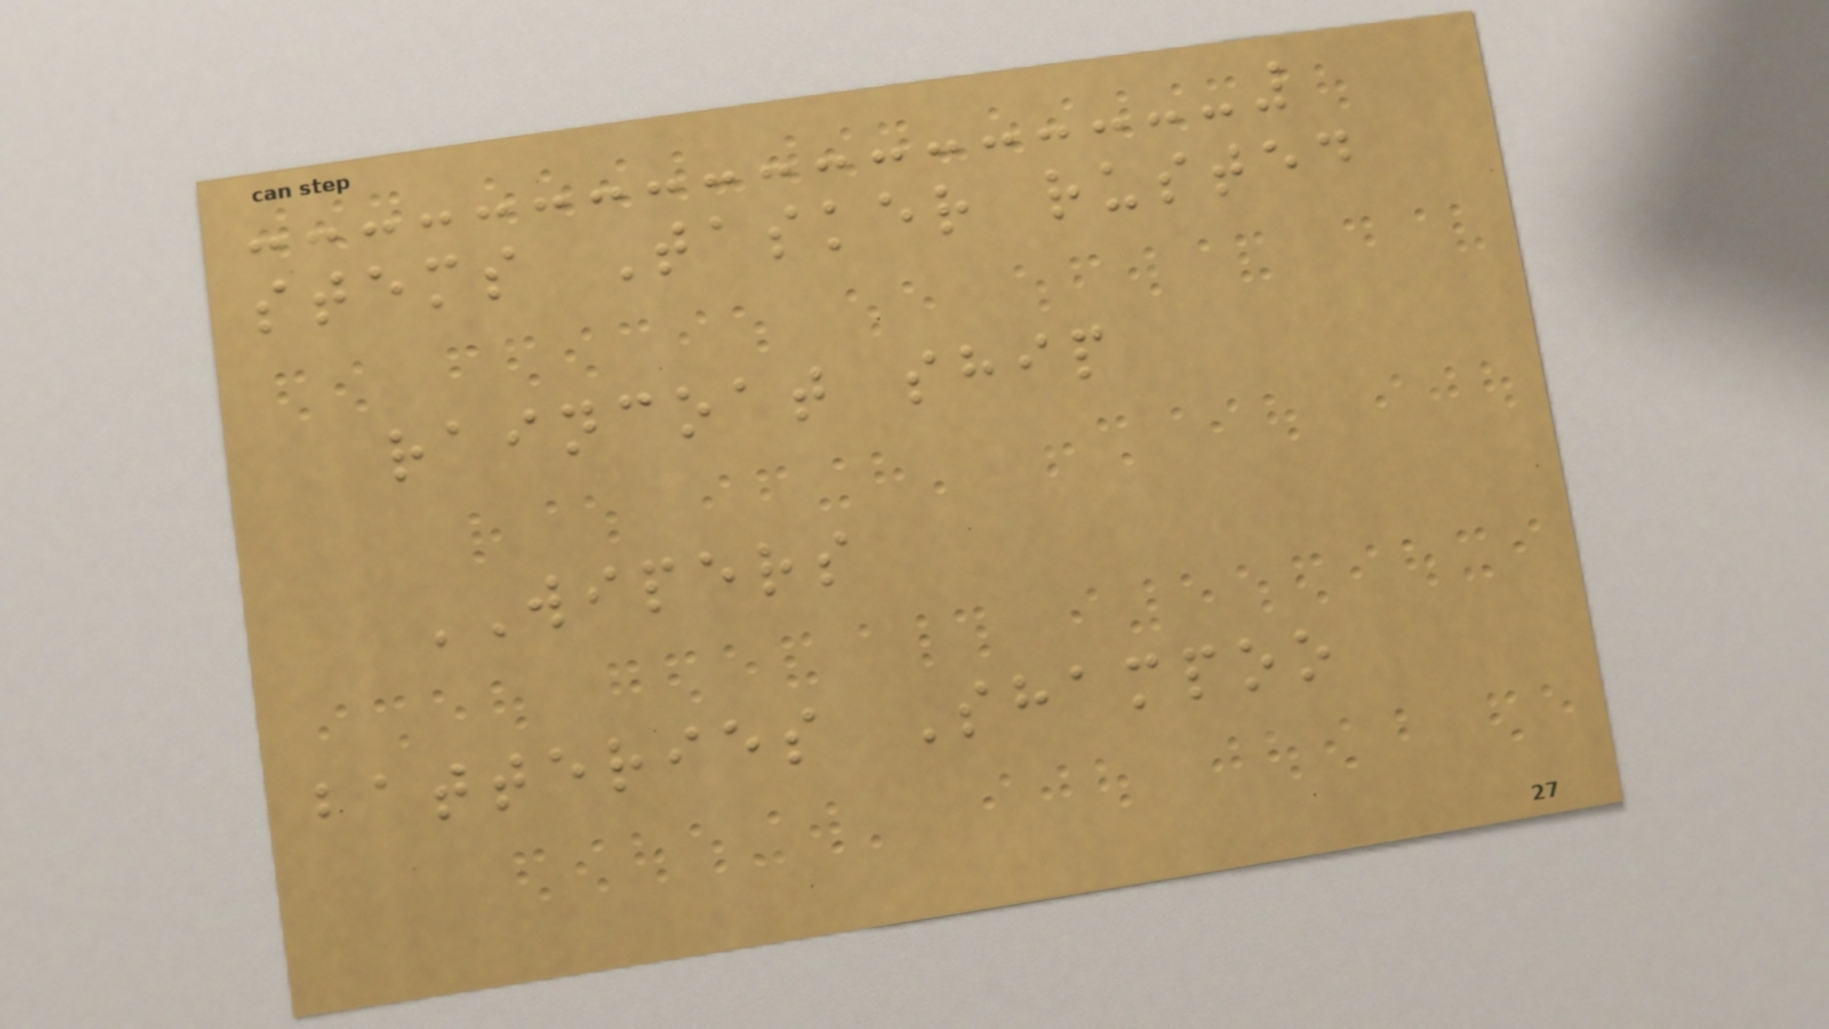stems Tasker rusted
raincoat ship
WIPERS
batteries Shampoo
